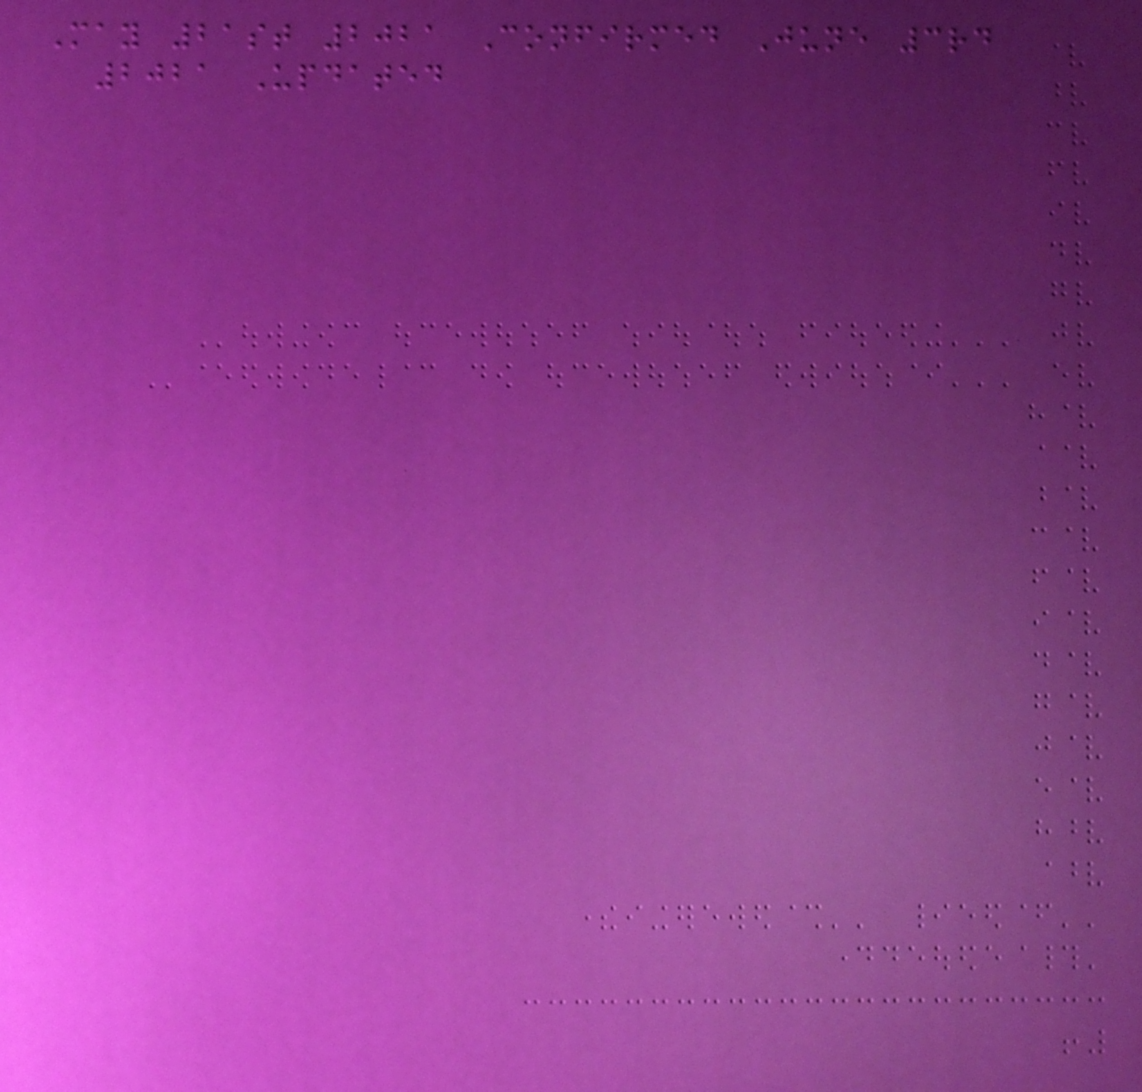May 21st 2021 Confirmed June 3rd
2021 Updated
